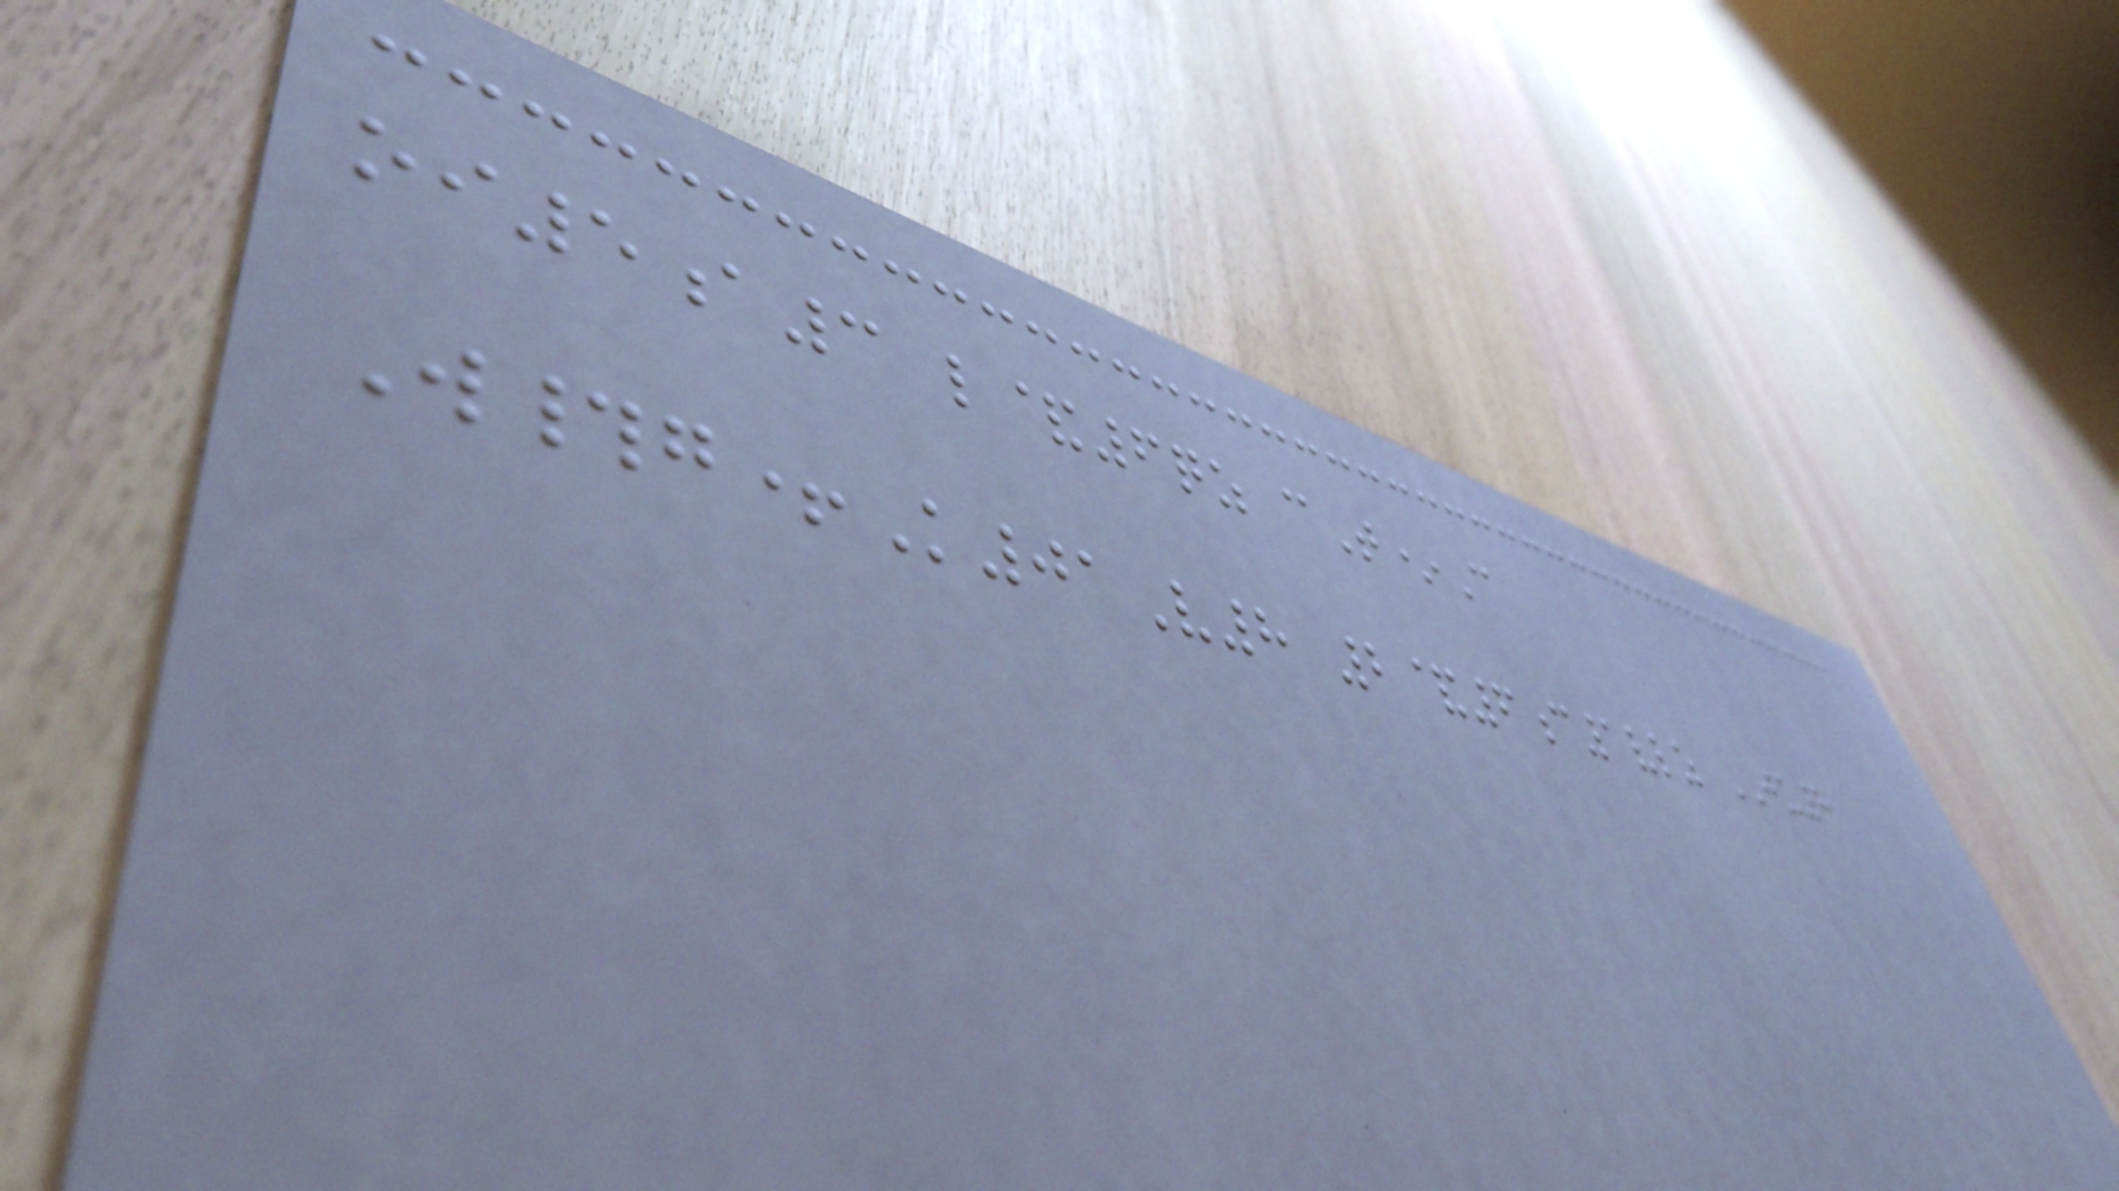oi5a3 l&6qz cT*C
W#g+K01V8 2&6c1vlz JU8
